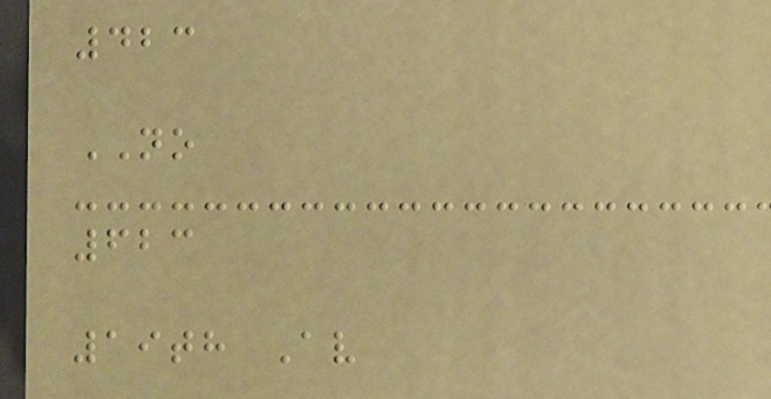423
NO
623
19th Av
